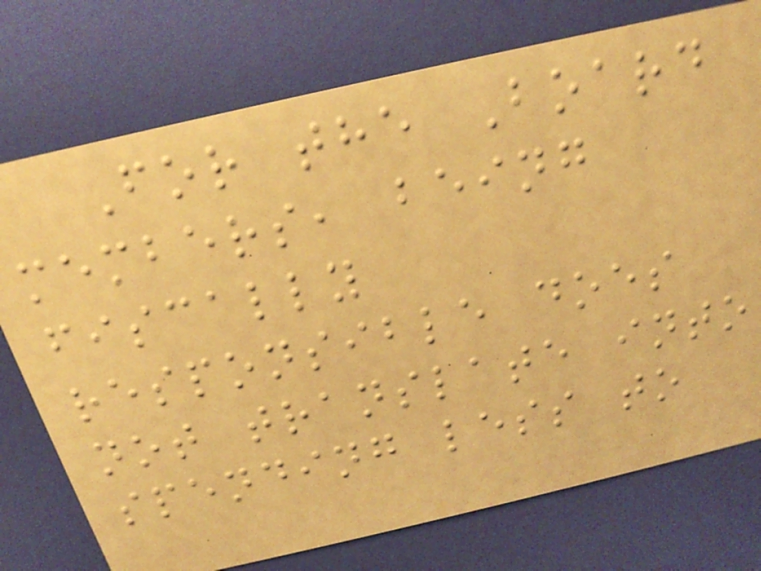For the Board
members, being
fiscally
responsible does
not translate into
spending less to
